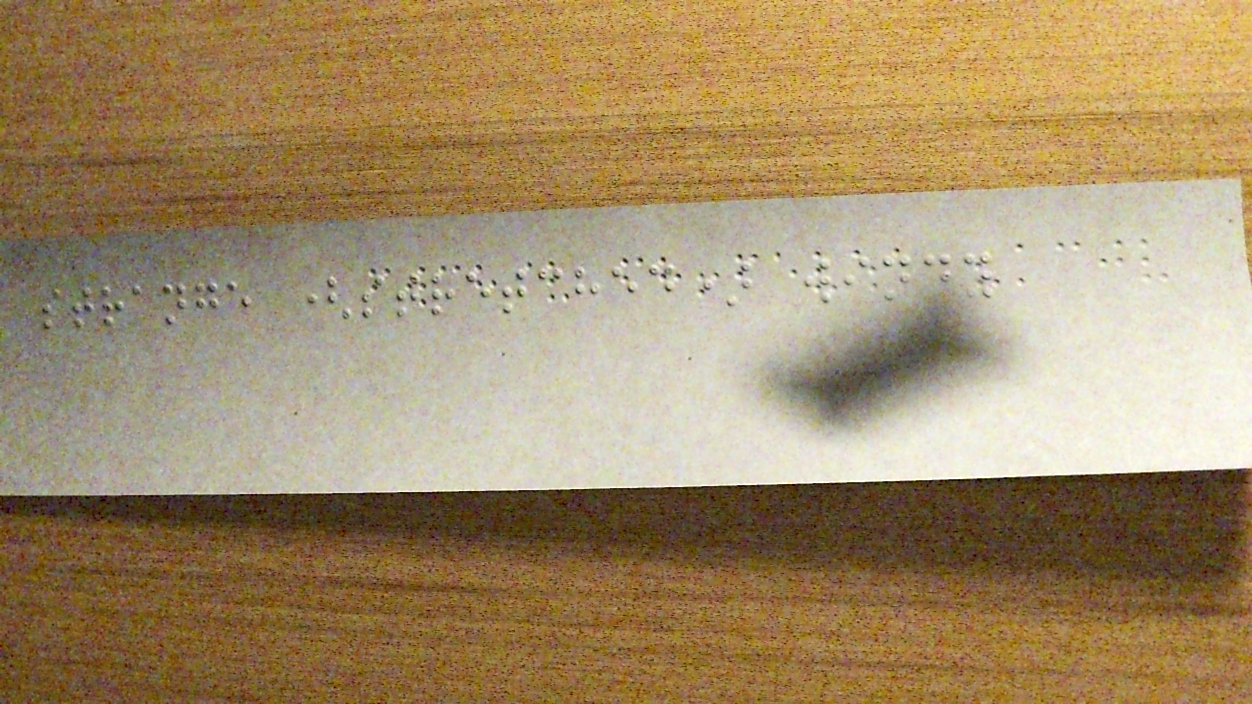strange (stretched) windy
